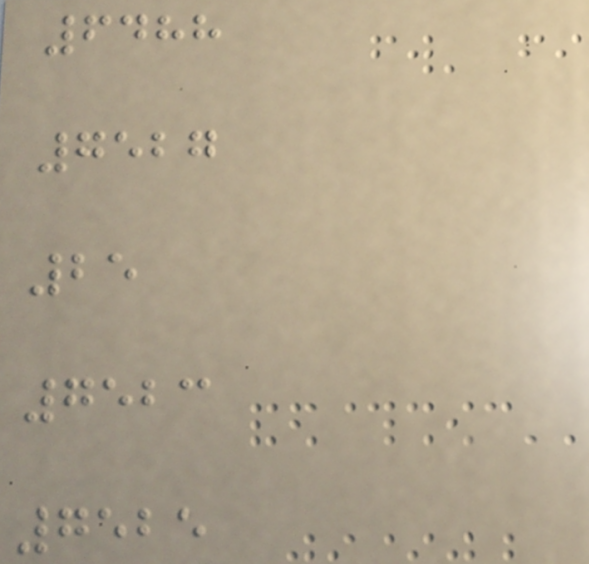6488
7527
25
7523
7525
